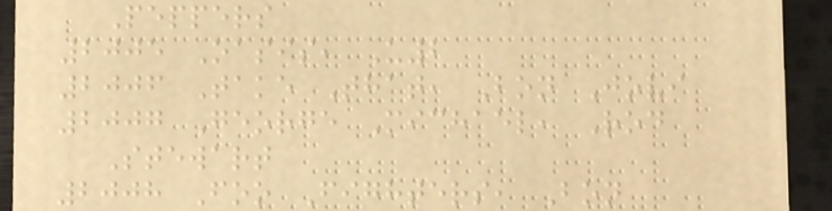Peppers
2005 Oasis, U2
2006 Take That, Bon Jovi
2007 George Michael, Rod
Stewart
2008 Foo Fighters, Bon
